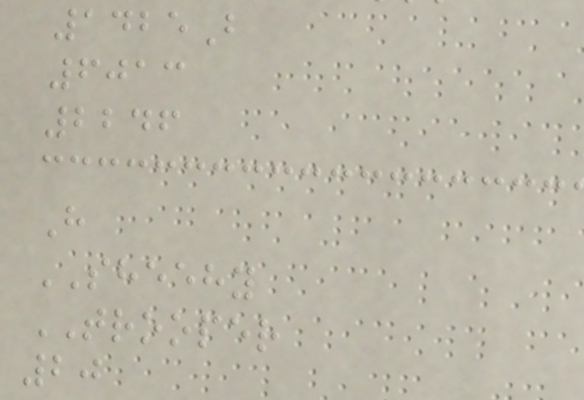1425B
6013
2246
H
SHEEHY
TROOPER
20
